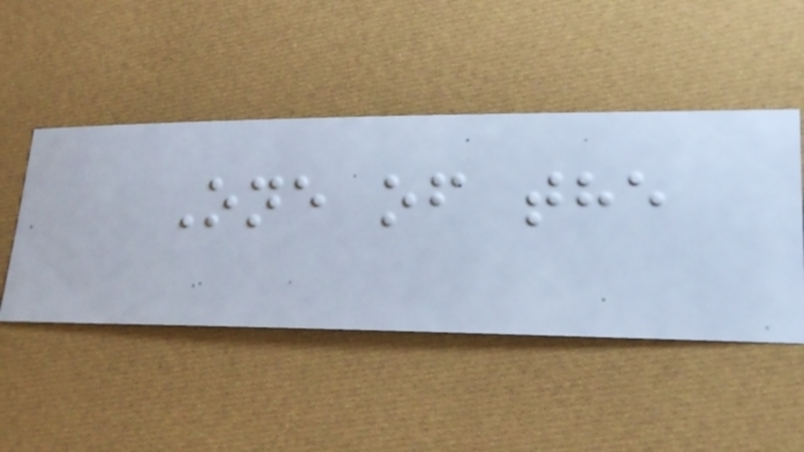One of the
